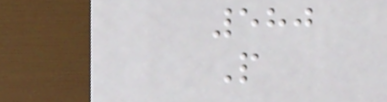580
P
